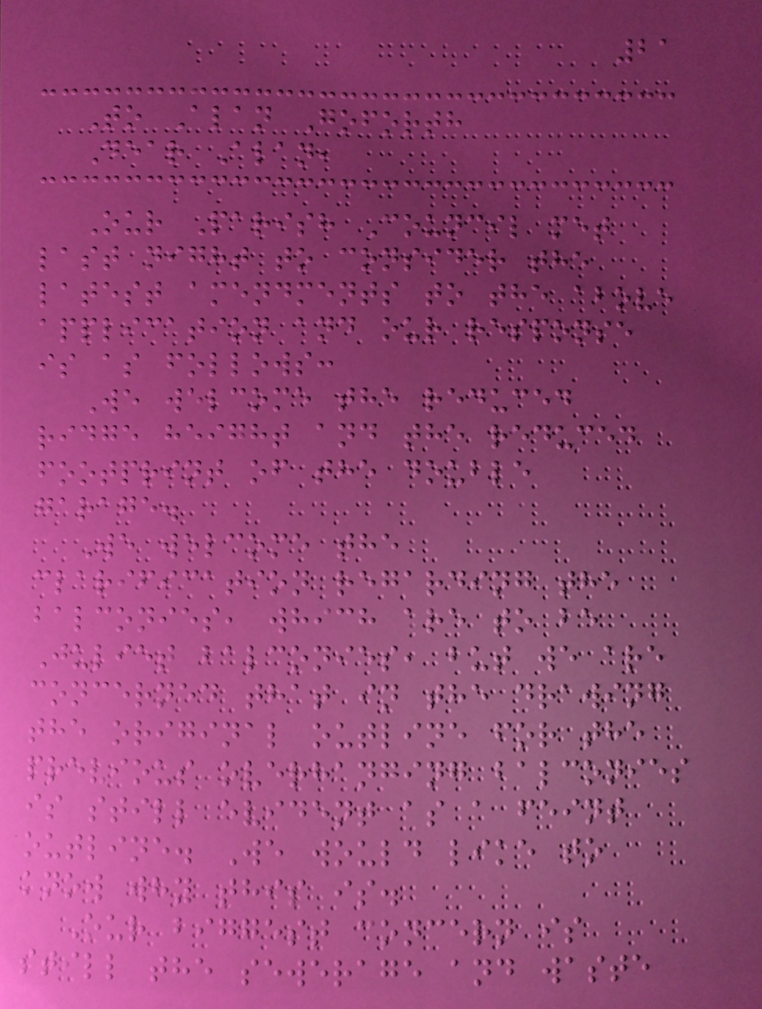21
To Alan Goforth
Dear Alan,
Our Parish Council met
last night to consider the
latest amendments to the above
application and our response
is as follows:
We welcome the reduced
ridge height and the reduced
footprint of the double
garage.
We welcome the
clarification regarding the
balconies, which are to be
Juliet balconies, but we are
concerned that in the drawing
the original outline for the
previous overhanging balconies
is still evident as a feint
outline. We would like to
know why this is.
Our biggest concern is
still the sewerage and waste
